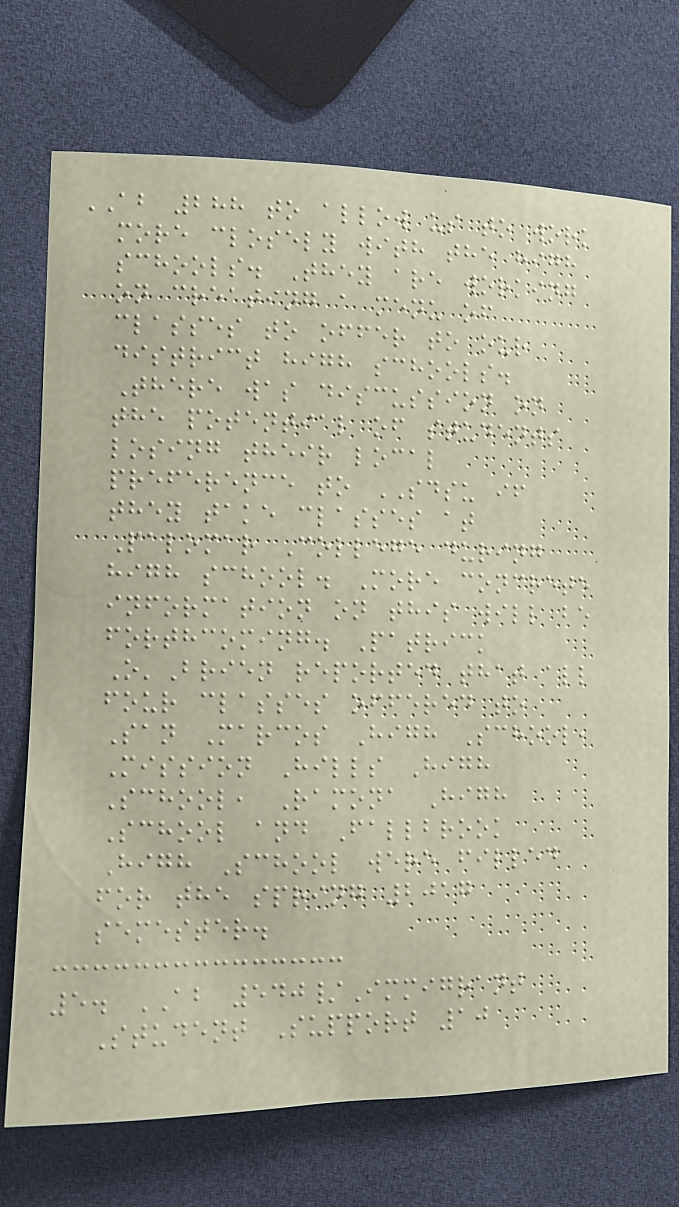AB 288 to allow us to work
more closely with the high
schools. They are working
on creating a menu of
classes to offer to our
district high schools.
There was discussion on
the potential of students
losing their local
preference to SDSU if
they take classes at
Palomar College during
high school. More concrete
information on this will be
forthcoming. Patrick
O'Brien reported that all
four classes offered to
San Marcos High School,
Mission Hills High
School, Ramona High
School and Fallbrook
High School were filled
for the spring 2017
semester.
5. AB 540/Immigrant
Student Support 10
